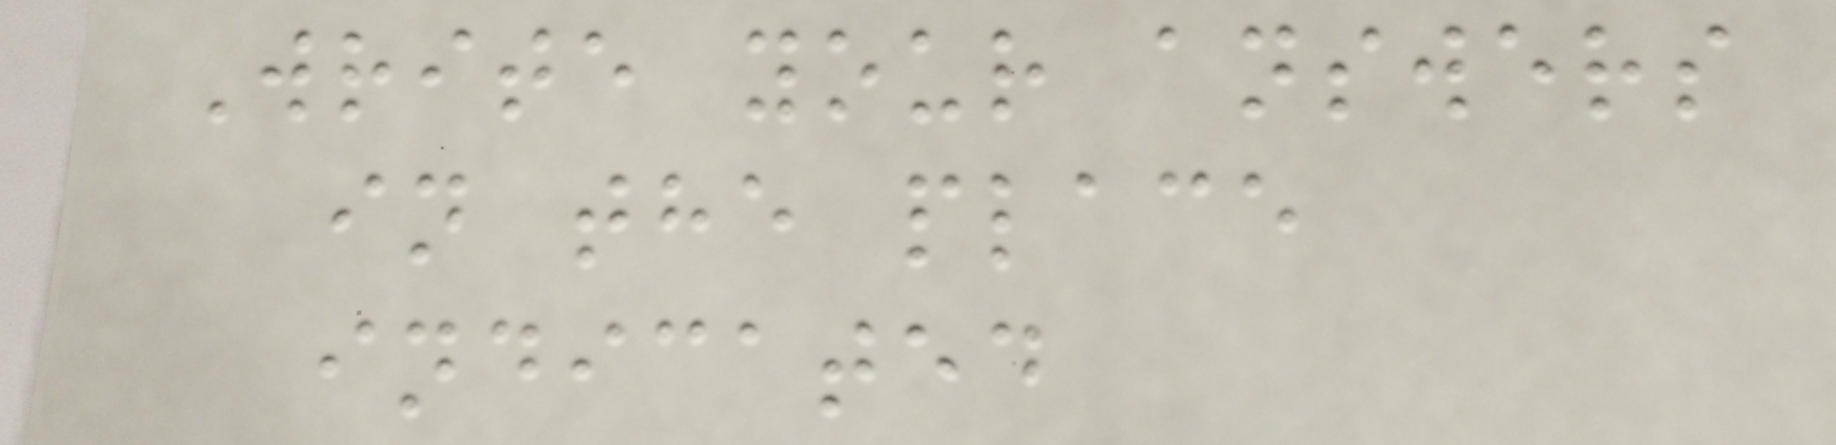Write your answers
in the place
indicated
